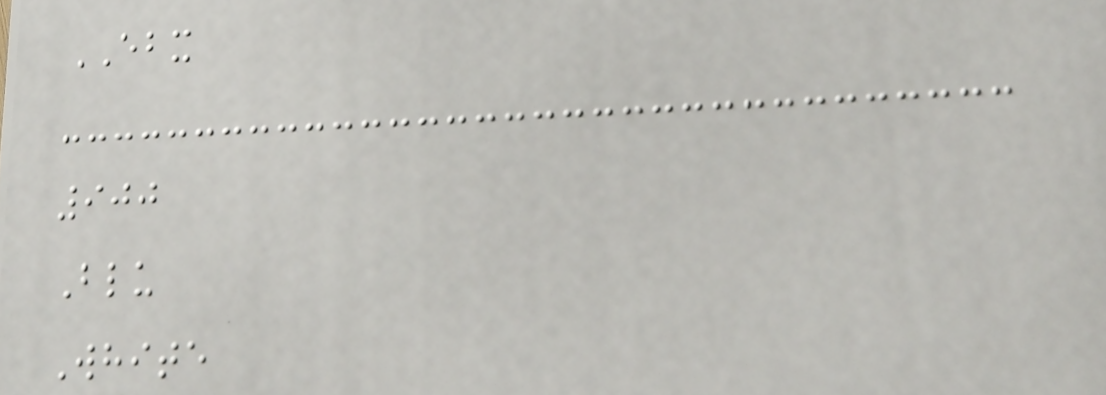EBX
900
Blu
White
